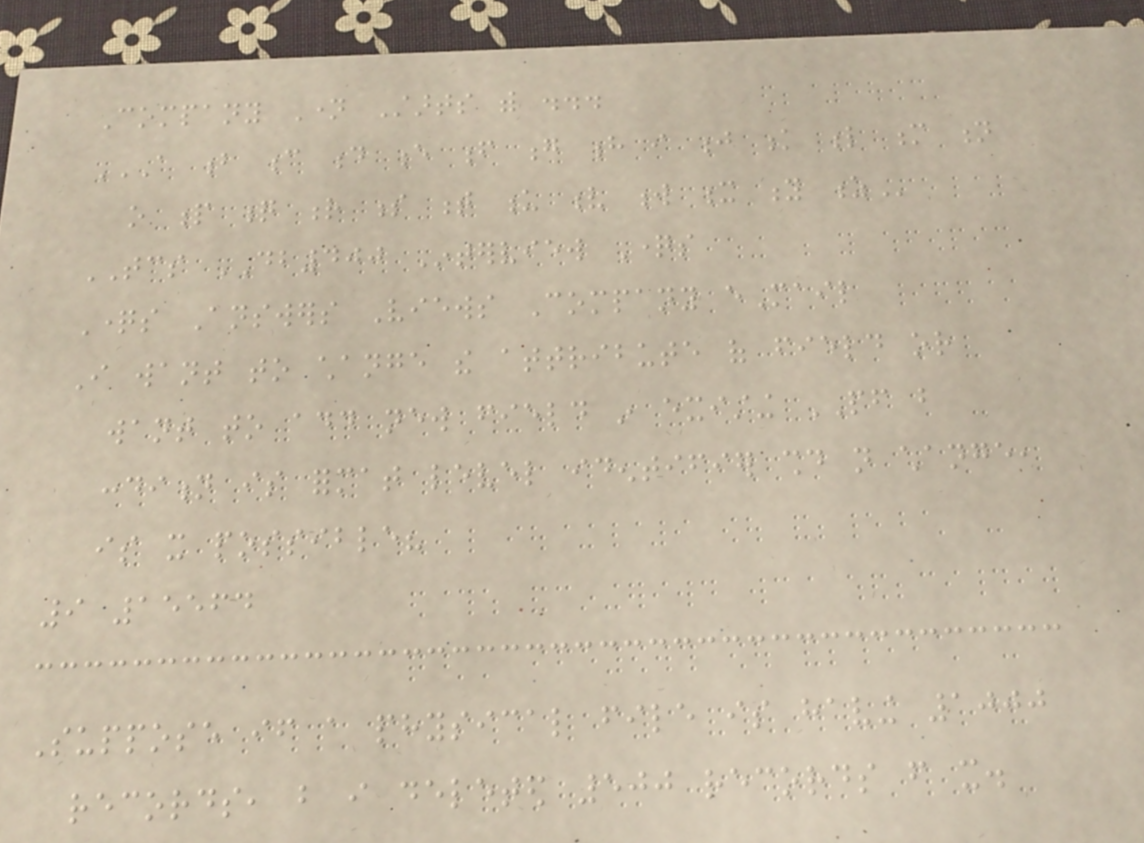Company Name Starts with ...
A B C D E F G H I J K L M N
O P Q R S T U V W X Y Z
TCS DB400 Interview Questions
Questions Answers Views Company eMail
I want to change the attribute of field or
want to add new field in existing PF but
condition is format level identifier should not change,
is it possible?
9 15564
Suppose if a physical file is having 1000
records, but i deleted 500 records from it.
